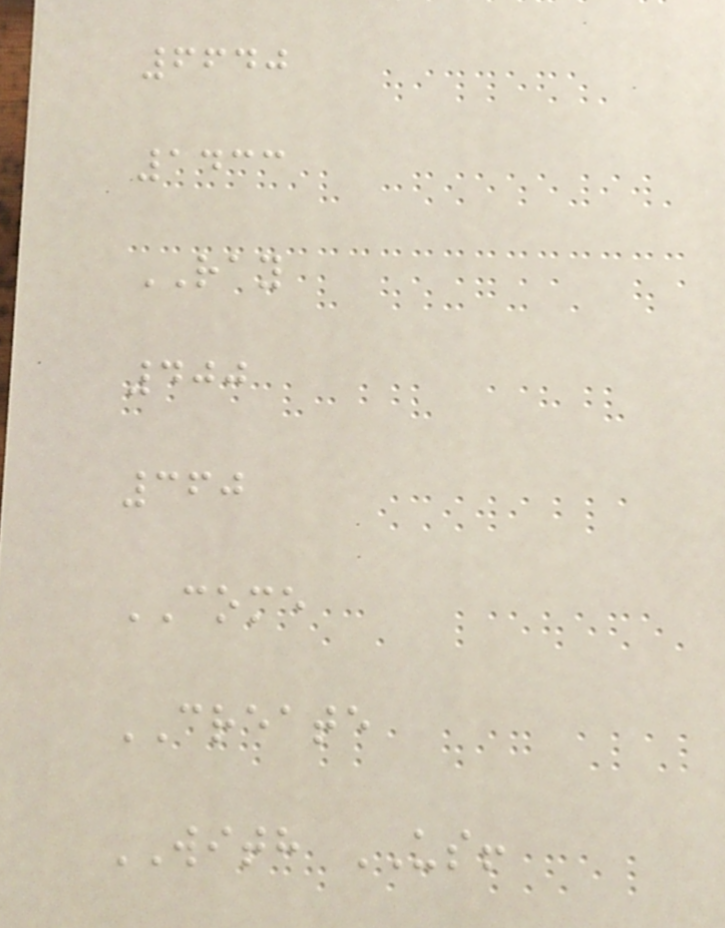6640
1433
RAY
400
360
COME
CREATE
WITH US!
